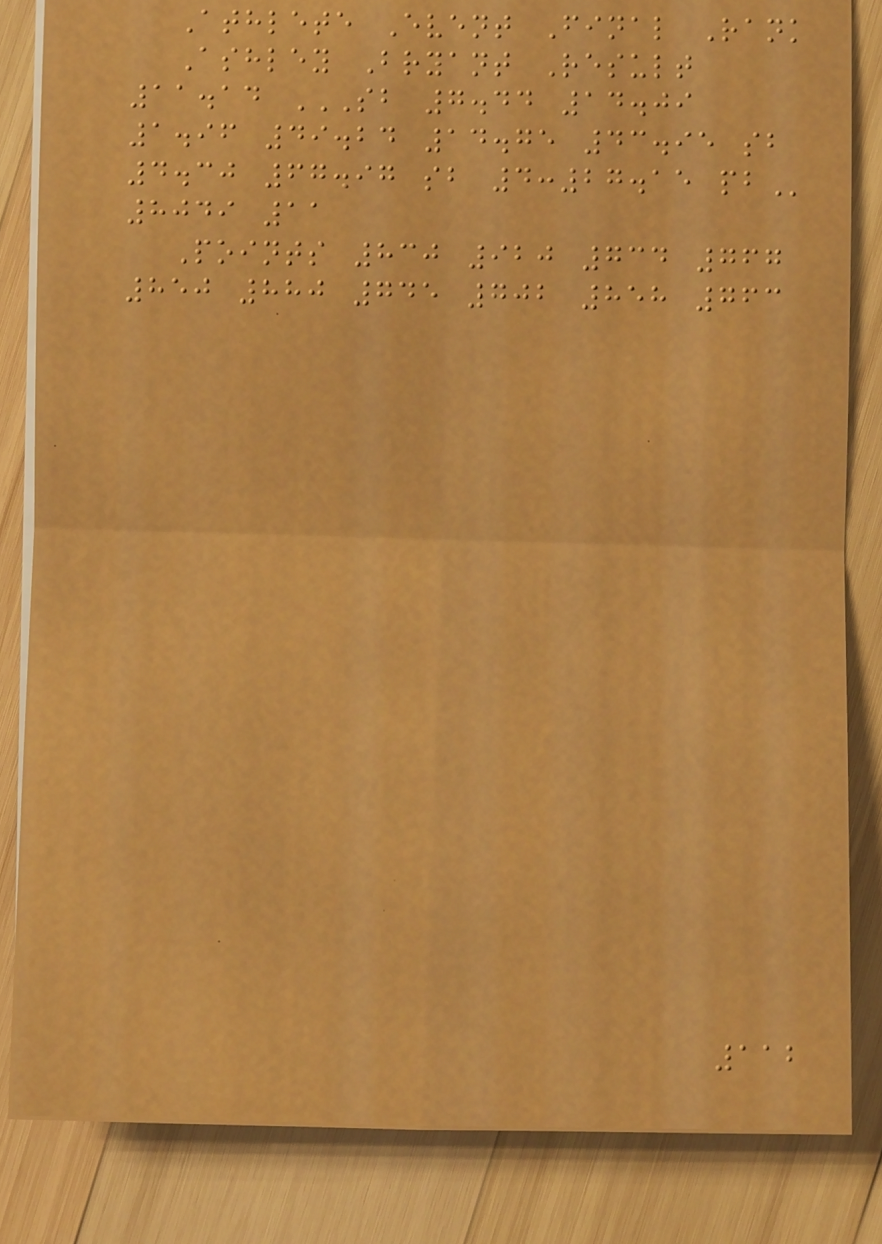Athlete Event Final Rank
Ashley Bryant Result
11.14 SB 7.44 14.09
1.96 49.24 14.75 43.95 SB
4.30 67.97 SB 4:27.15 PB
8049 11
Points 830 920 734 767
850 880 745 702 858 763
112
